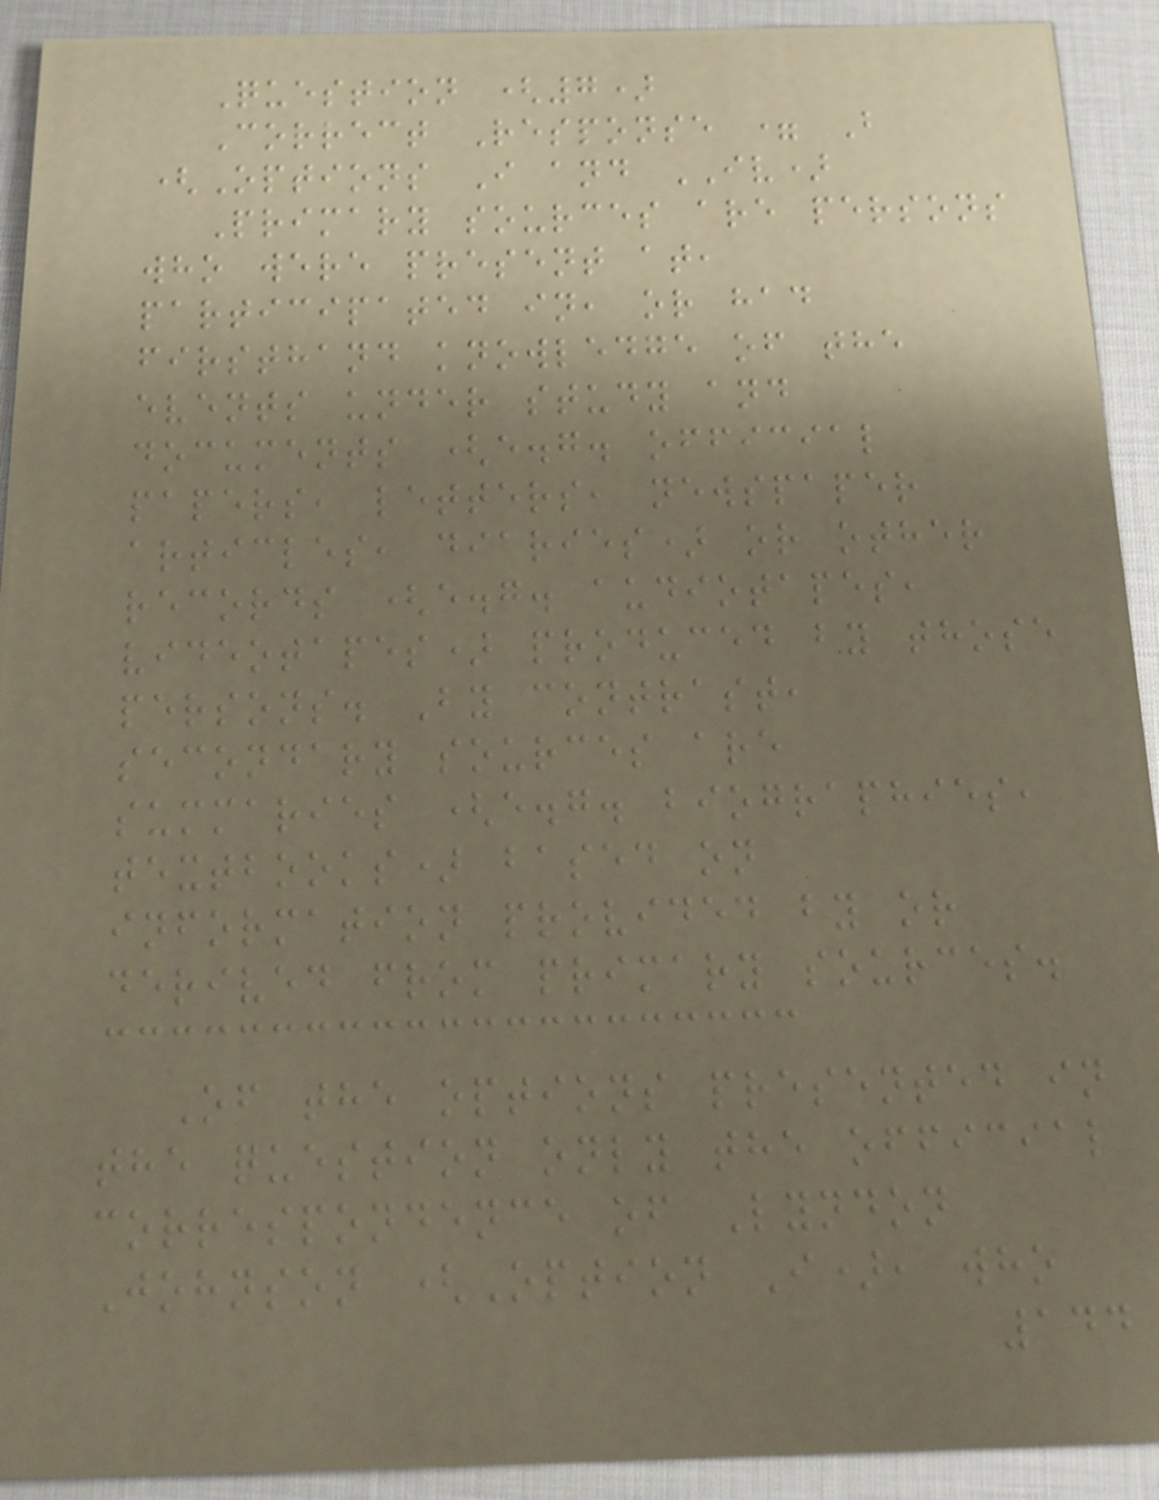Question (7)
Correct Response = B
(Options I and IV)
Primary sources are persons
who were present at,
participated in, or had
firsthand knowledge of the
events under study and
documents (e.g. official
papers, letters, newspaper
articles, diaries) or other
records (e.g. audiotapes,
videotapes) produced by those
persons. By contrast,
secondary sources are
summaries (e.g. biographies,
textbooks) based on
information provided by or
derived from primary sources.
Of the options presented in
the question only the official
correspondence of Lyndon
Johnson (Option I), who
144
